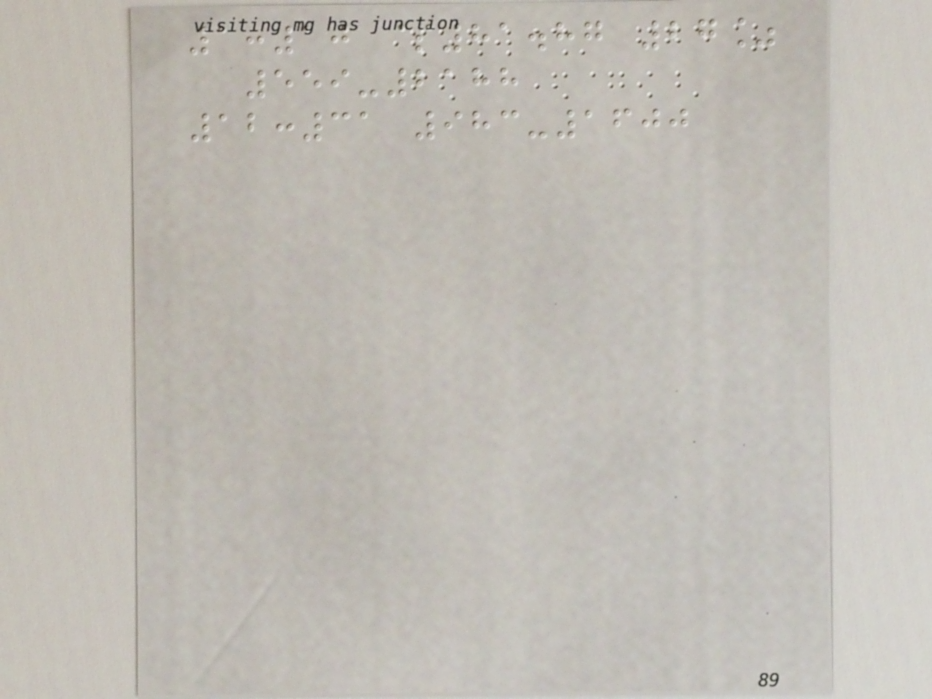1:10 $81.87 27%
559-2188
12:31 983-1600
